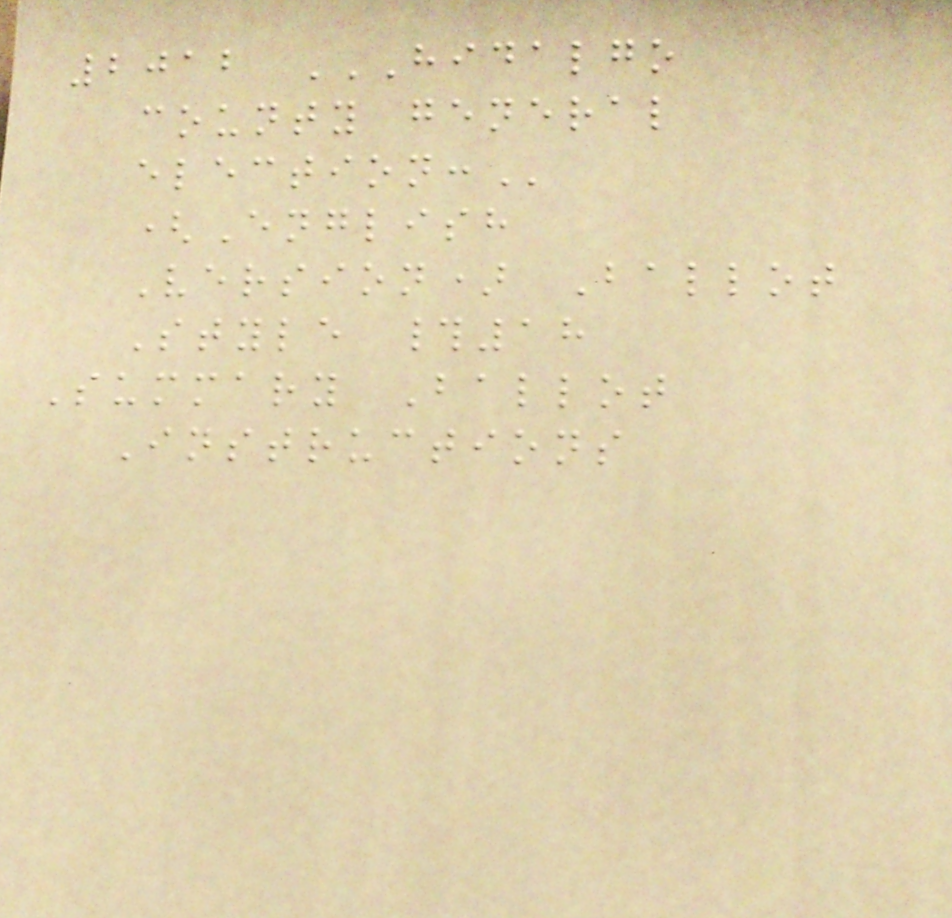2012 HIDALGO
COUNTY GENERAL
ELECTION:
(English
Version) Ballot
Style #18
Summary Ballot
Instructions
